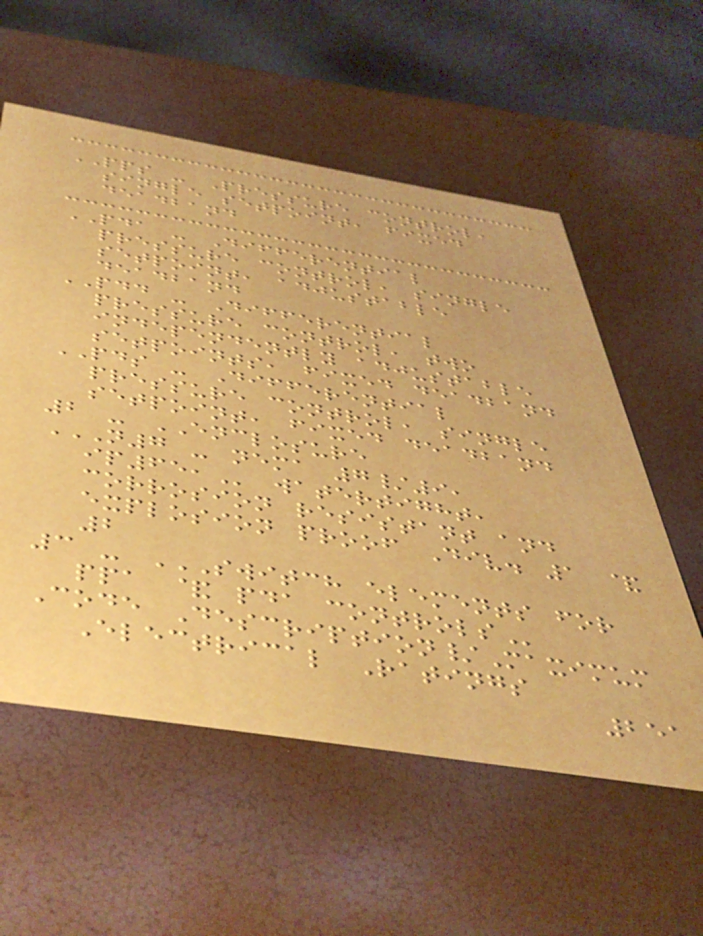PPS - Pressure control,
single setpoint, fixed
deadband
PDA - Differential
pressure control, single
setpoint, adjustable
deadband
PDD - Differential
pressure control, two
independently adjustable
setpoints, fixed deadband
PDS - Differential
pressure control, single
setpoint, fixed deadband
2 - ENCLOSURE
N7 - NEMA 7/9,
IP65, watertight,
corrosion resistant and
explosion proof Div. 1 &
2
3 - SWITCH ELEMENTS FOR
PPA & PDA CONTROLS
Code Description/Maximum
Electrical Ratings
251
